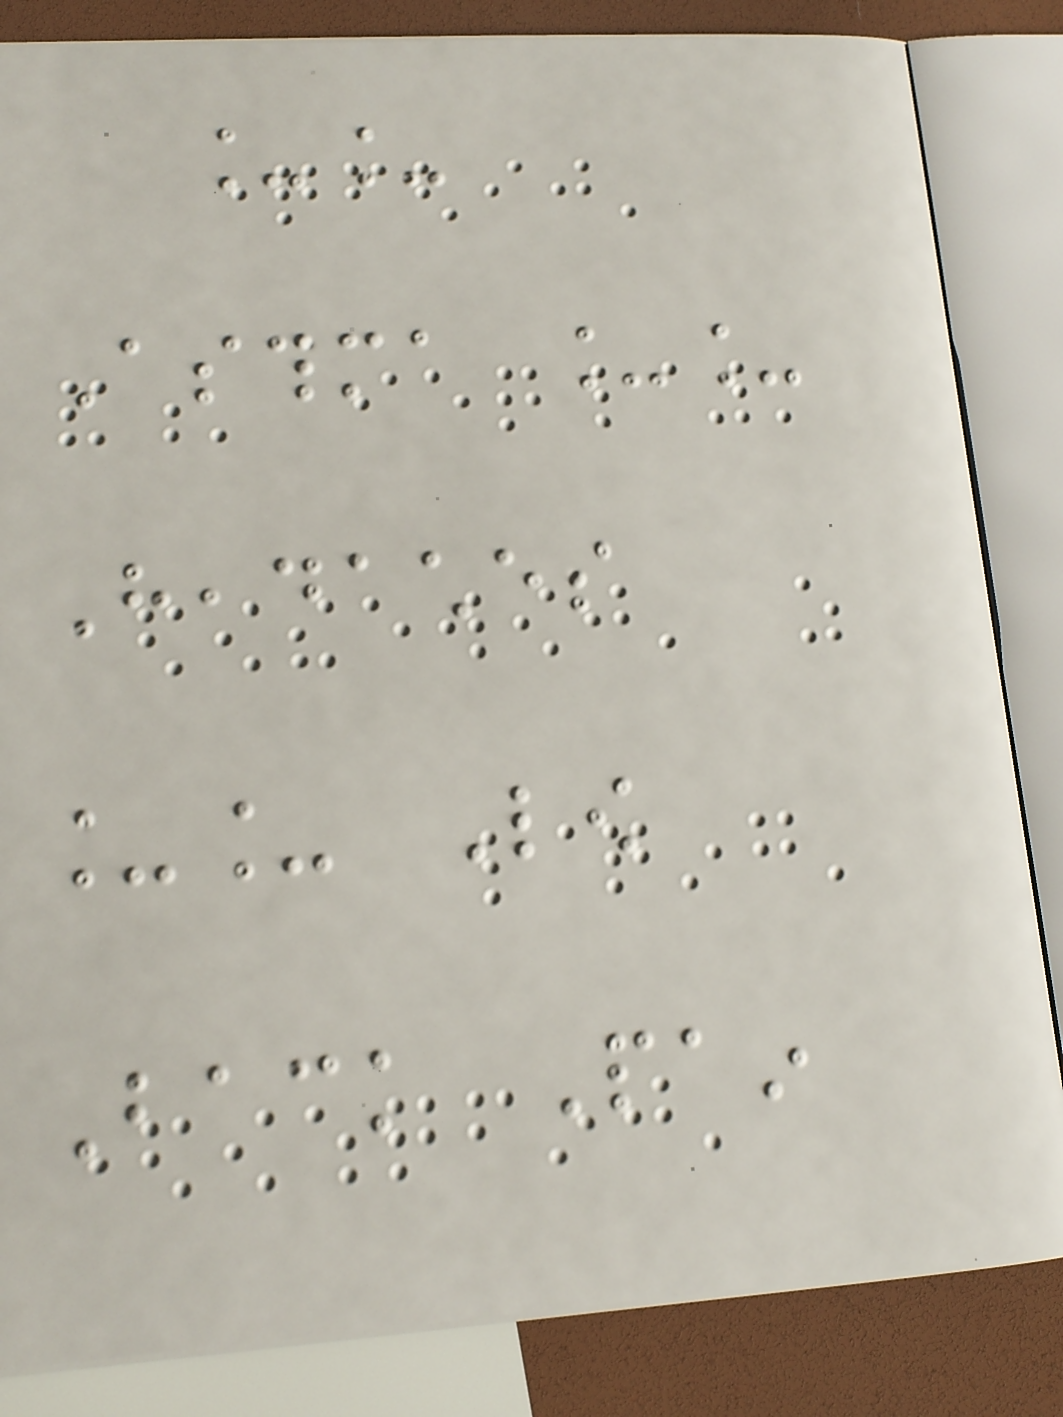__
Asthma __
Headaches
__ Low
Back Pain
